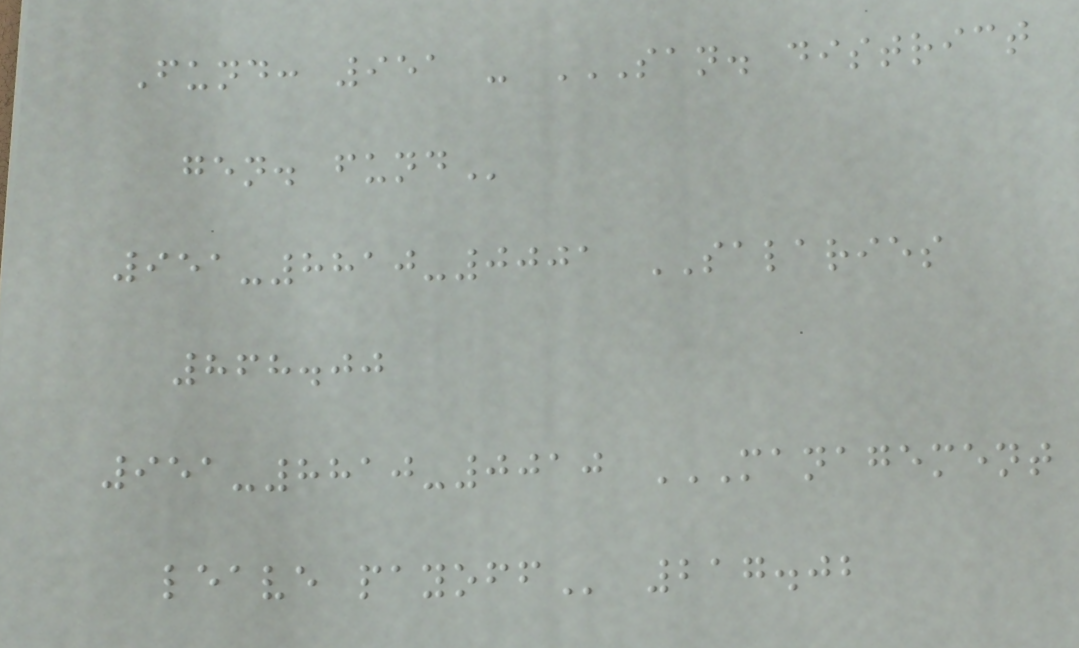Fund: 951 - SAN. DISTRICT
GEN. FUND
951-8810-0001 SALARIES
868.00
951-8810-0010 MANAGEMENT
LEAVE PAYOFF 217.02
